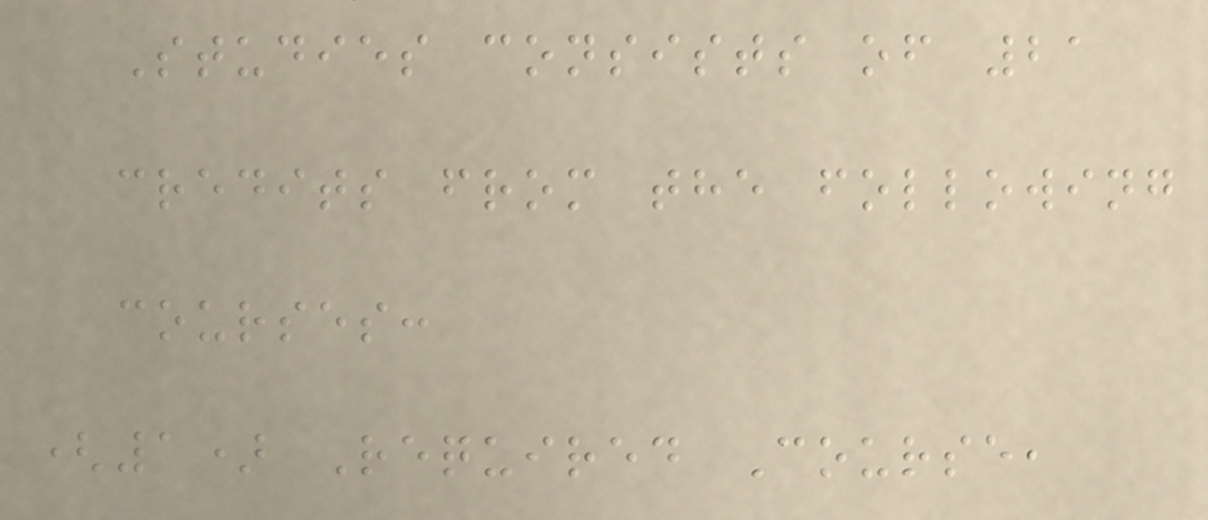Studies consists of 21
credits from the following
courses:
(1) Required Course,
